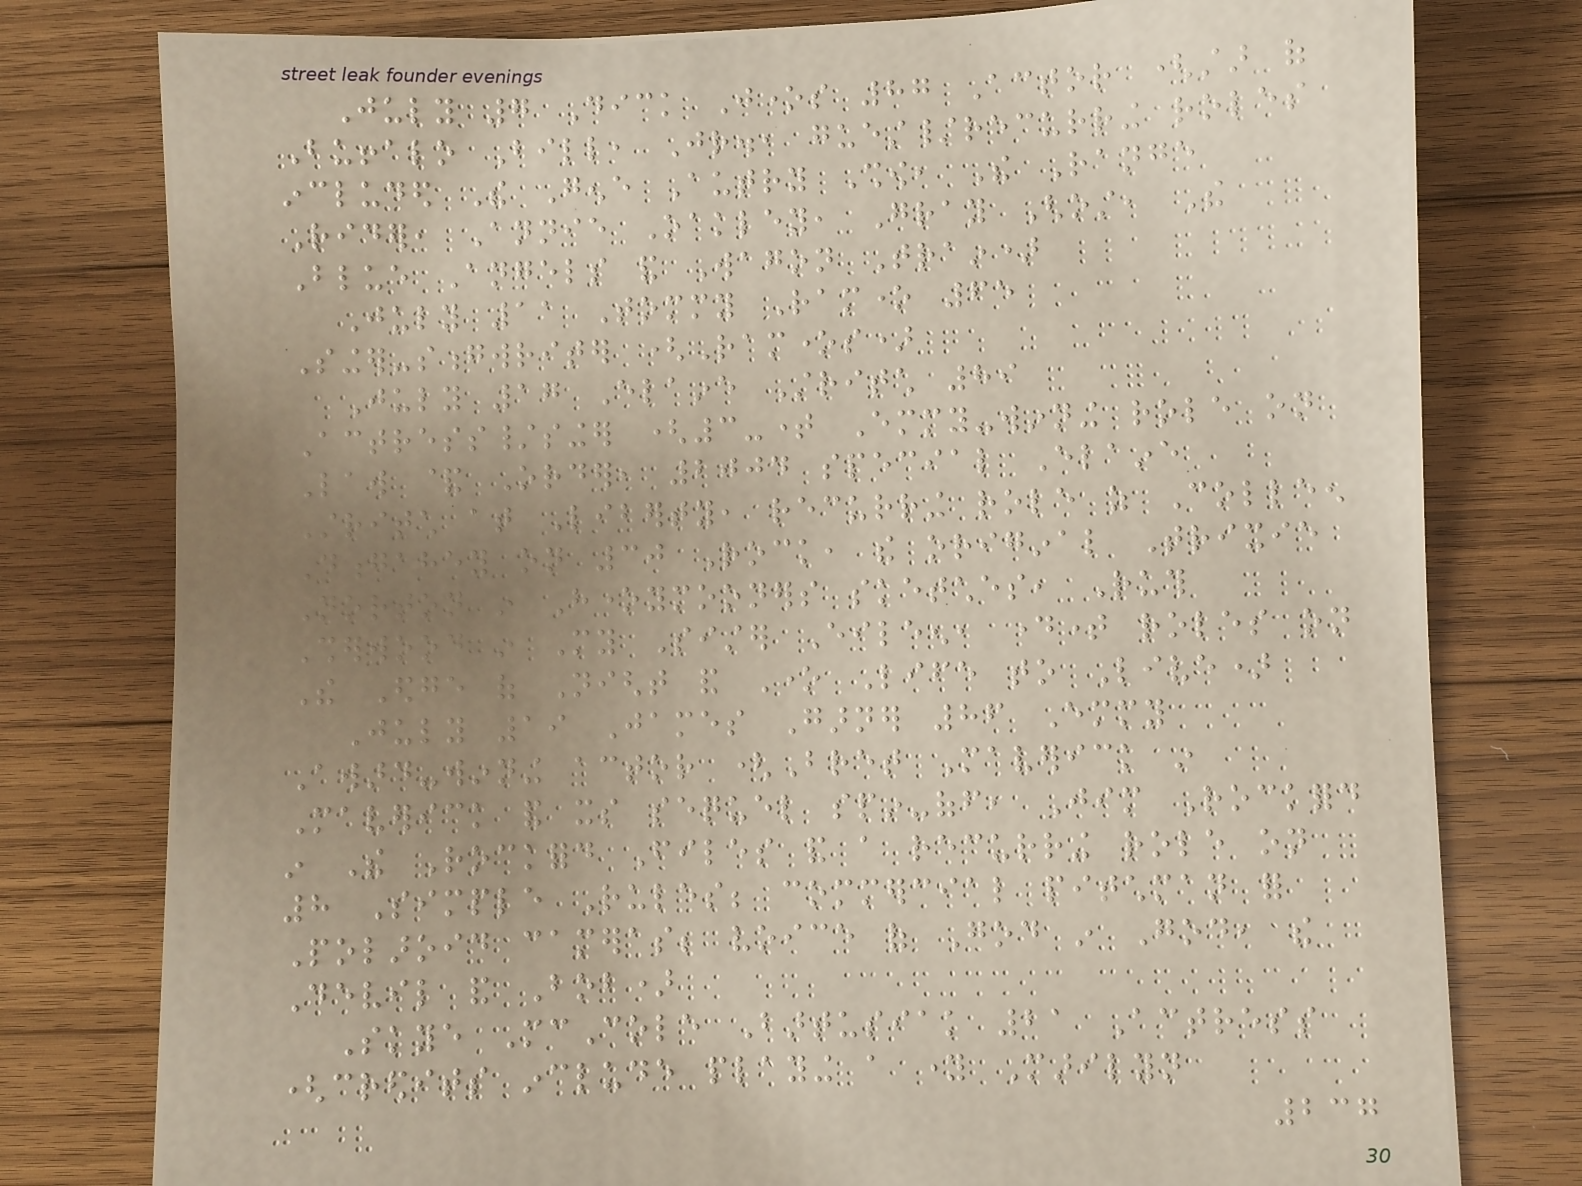July 7 Dick Jones 87 Actor (star of
Buffalo Bill, Jr., guest/recurring roles
included The Gene Autry Show, The Range
Rider, Annie Oakley, Gray Ghost, The
Blue Angels and Wagon Train)
July 11 Tommy Ramone 65
Singer-songwriter (Ramones)
July 17 Elaine Stritch 89
Actress/singer (3-time Emmy-winning role on
Law & Order, 2004 special Elaine
Stritch at Liberty, recurring role as Colleen
Dongahey on 30 Rock, the original Trixie
Norton in Honeymooners sketches, Ruth
Sherwood in My Sister Eileen, daytime roles on
The Edge of Night and One Life to Live)
July 19 James Garner 86 Emmy
Award-winning actor (Bret Maverick in
Maverick and its sequel spin-off, Jim Rockford
in The Rockford Files and a recurring role on
8 Simple Rules; commercial pitchman for
Polaroid cameras; voice of God in God, the
Devil and Bob)
Skye McCole Bartusiak 21 Actress
(credits include playing a young Marilyn
237
